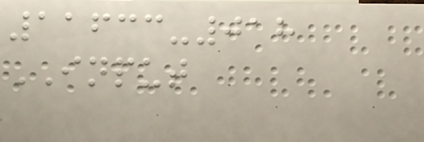11633-018
INPUT
